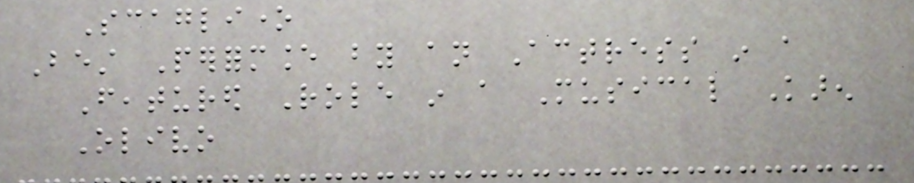Scaglione
Best Performance by an Actress in a
Featured Role in a Musical Karen
Olivo
